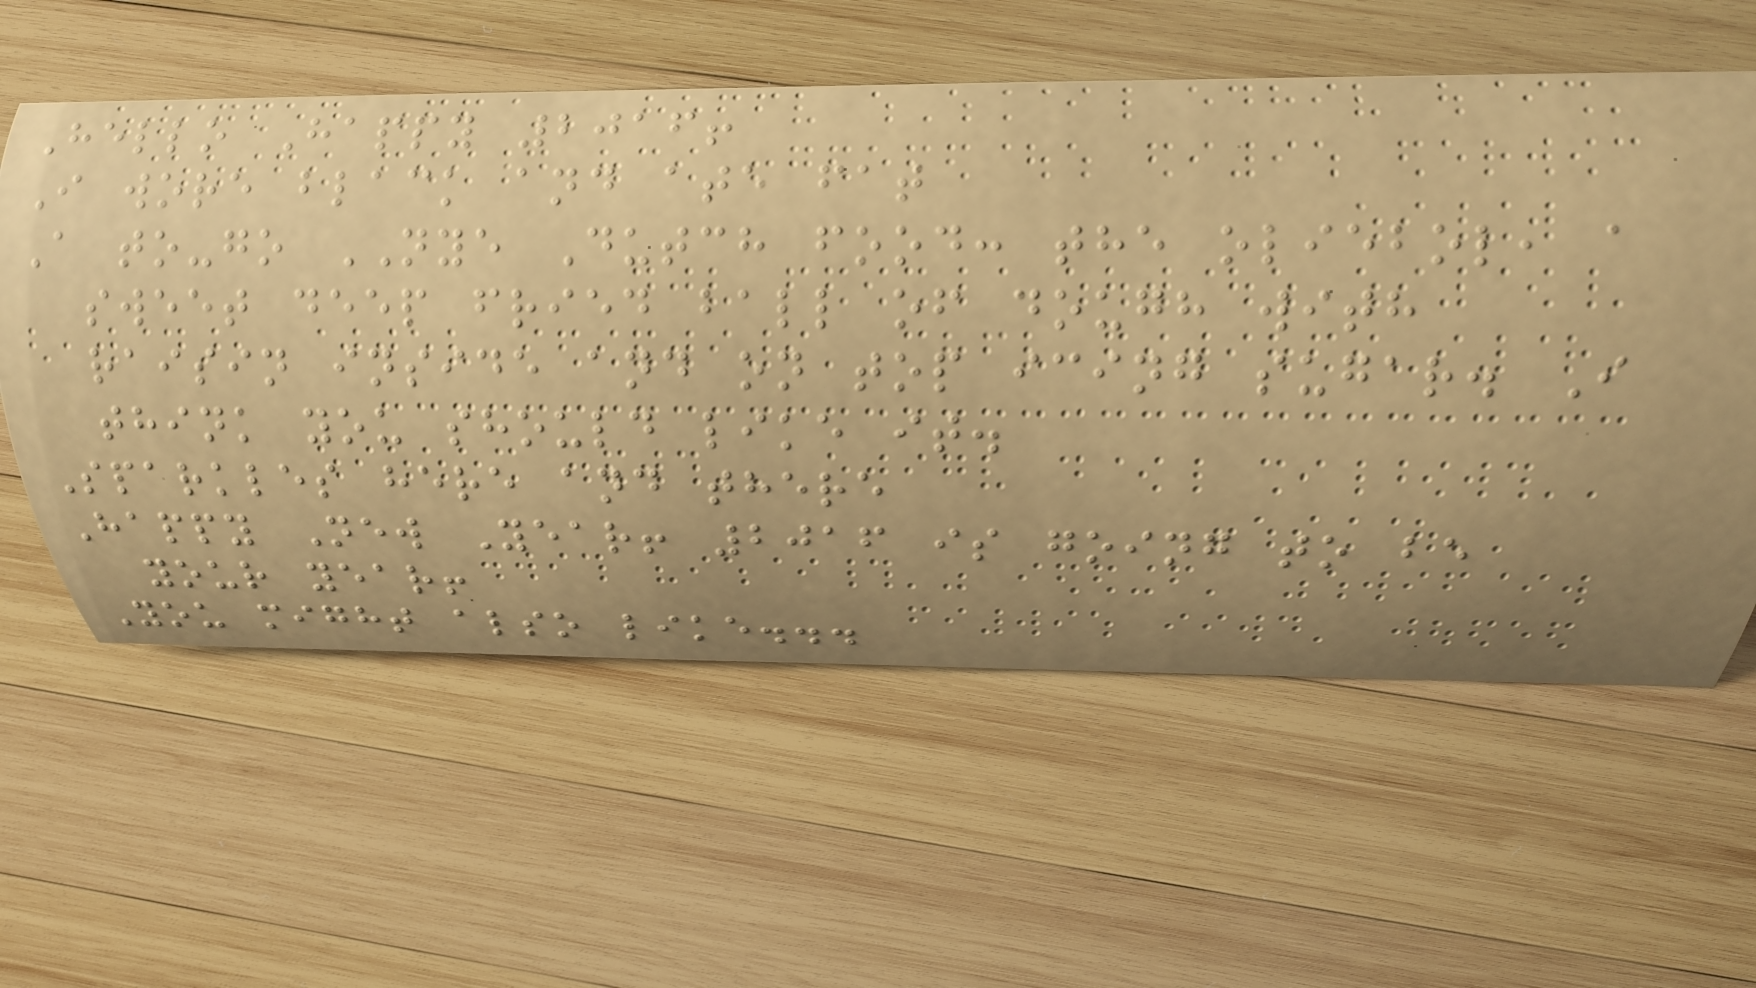Hello Happy 2016!
I wore black and ate fat
A to-go NYE Dutch food: the oliebol, a
sweet deep fried ball of dough with
raisin inside and on top icing sugar. I
think you should like it.
Sparkles here and there
Happy New Year! 2016 is going to be
your year!
You might also like...
